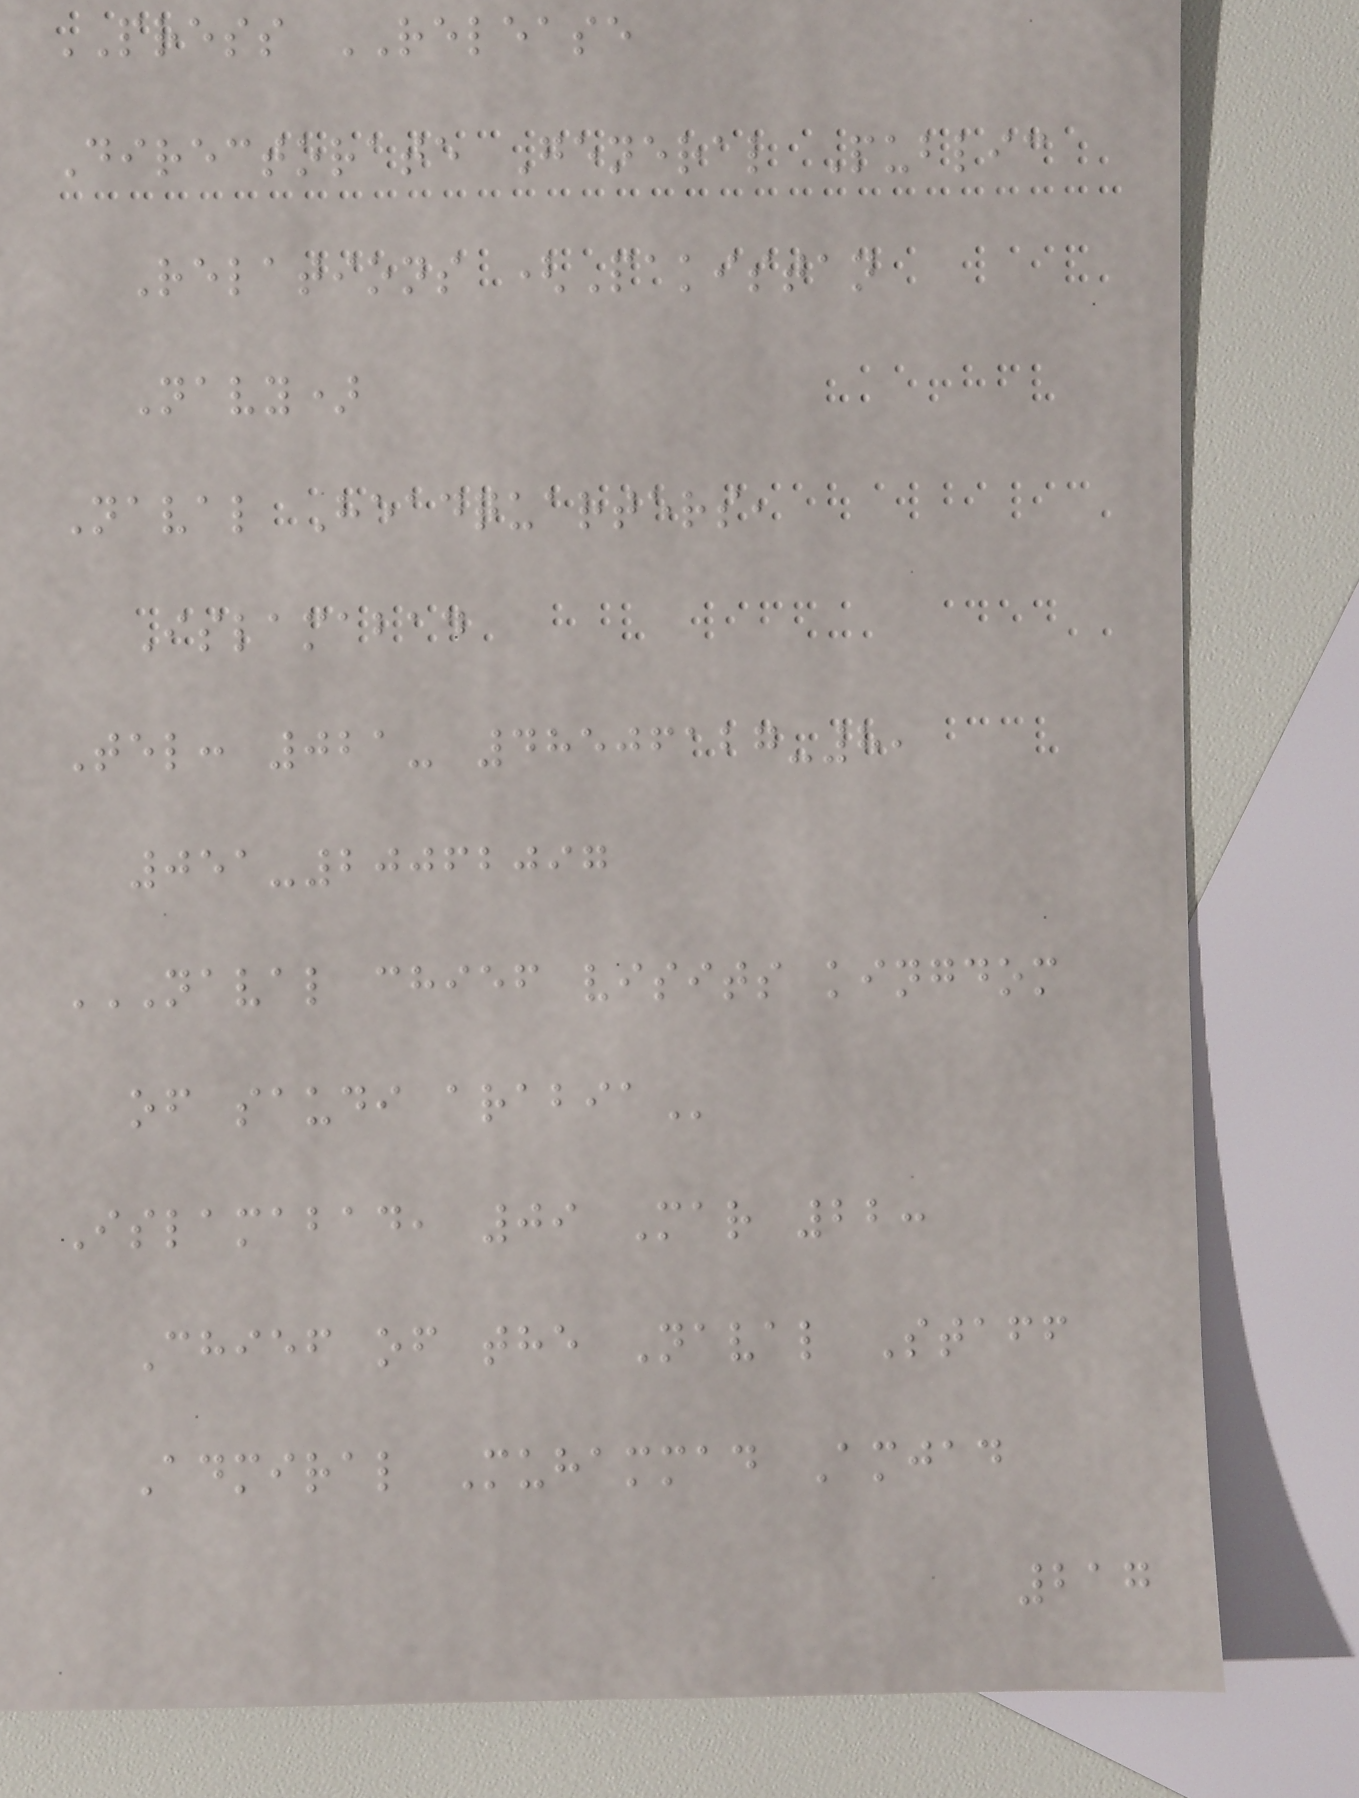PRESS RELEASE
Directorate General Public
Relations (Pakistan
Navy)
Naval Headquarters,
Islamabad
Tel: 021- 48506127-8,
051-20062097
NAVAL CHIEF VISITS KINGDOM
OF SAUDI ARABIA
Islamabad, 09 Mar 22:
Chief of the Naval Staff
Admiral Muhammad Amjad
217
